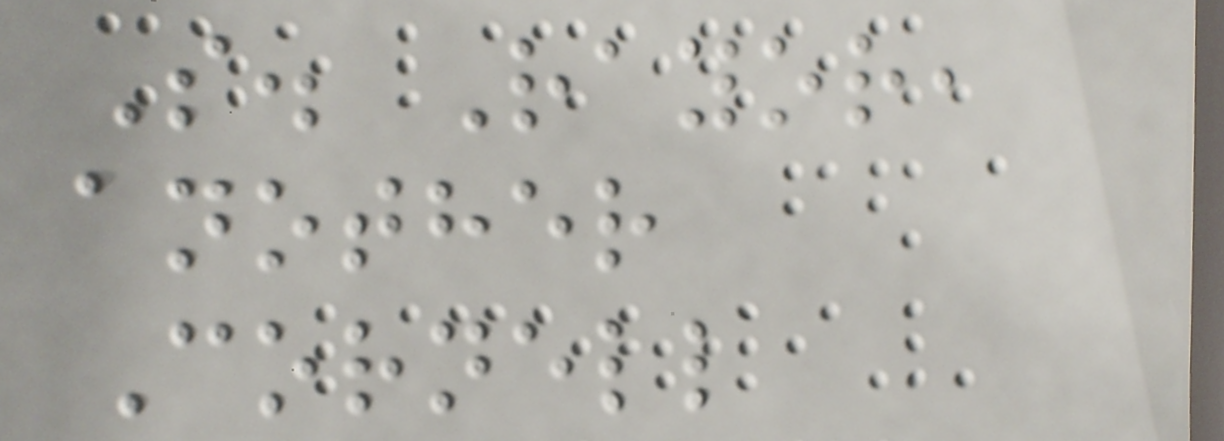S. Rayor,
another
Cornell
